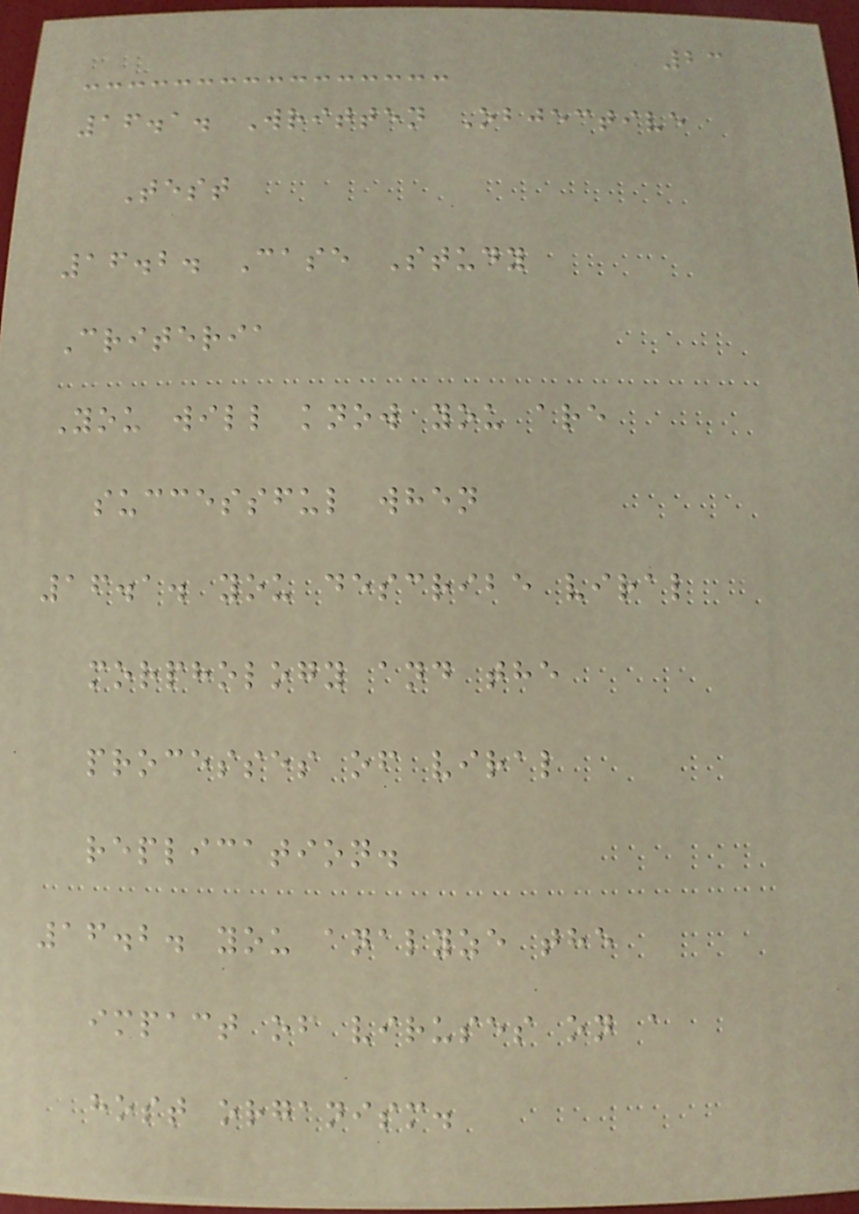23
16.1. Written Objective
Test
16.2. Case Study
Criteria
You will know you are
successful when
16.1. you describe viral
morphology and the
processes of viral
replication.
16.2. you analyze the
impact of viruses on a
host organism.
